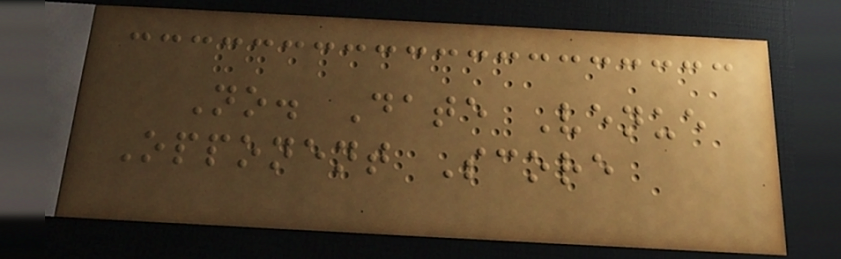No. Date Venue
Opponent Score
